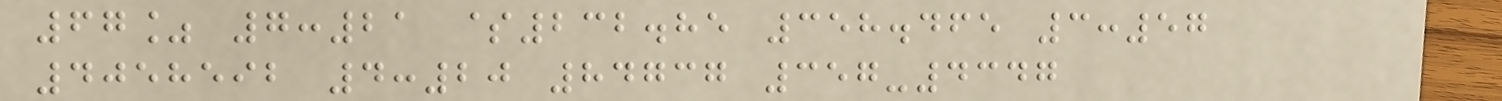67% 7:21 $232.85 358.465 3:57
4058592 4:20 84737 357-4347
